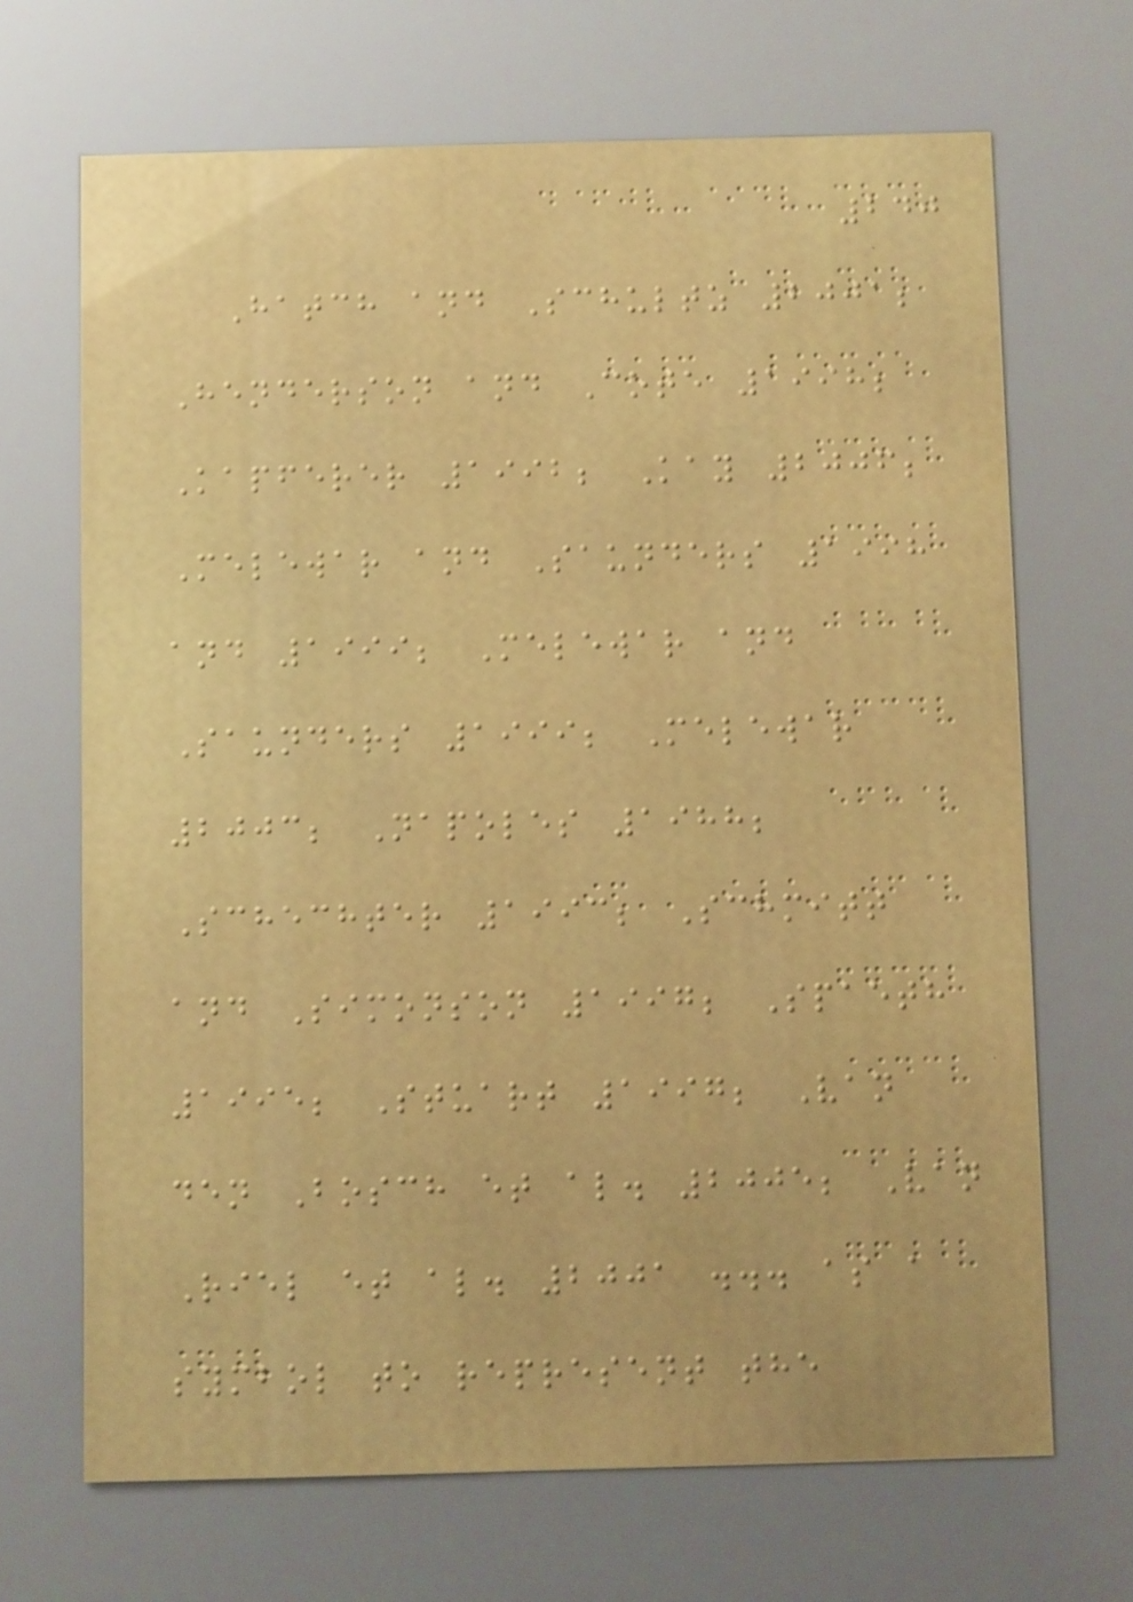240
Hatch and Schultz 2001;
Henderson and Cote 1998;
Kapferer 1992; Kay 2006;
Melewar and Saunders 1998
and 1999; Melewar and
Saunders 1999; Melewar
2003; Napoles 1988;
Schechter 1993; Schmitt
and Simonson 1997; Spaeth
1995; Stuart 1997; Van
den Bosch et al. 2005; Van
Riel et al. 2001 ... as a
symbol to represent the
